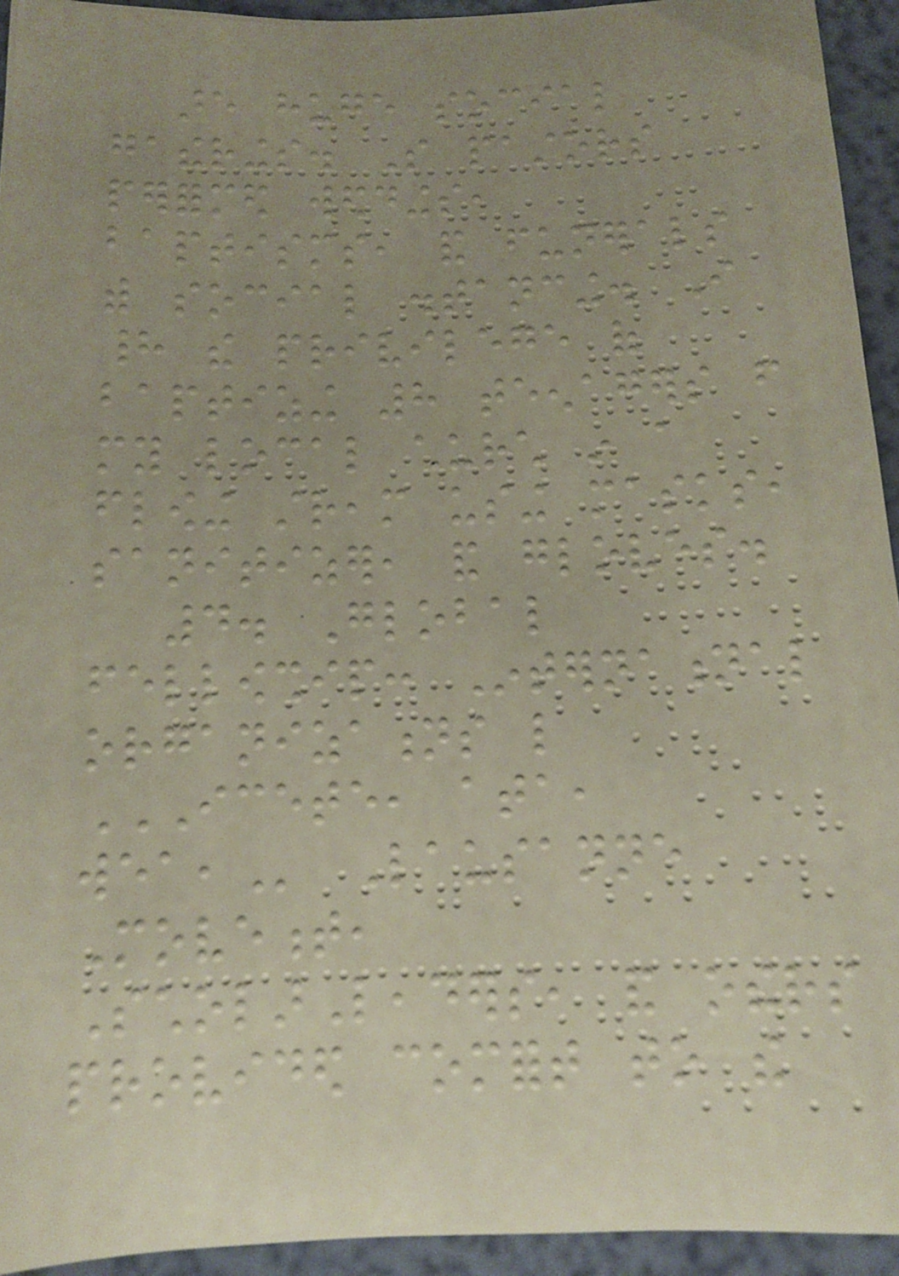are huge social
gatherings. So pastors
performed weddings,
baptisms, and funerals
with social distancing. I
had the privilege of
baptizing 8 teenagers from
my local church in a
flowing stream using masks,
sanitizer, and gloves.
4. Global
fellowship: International
organizations like
ICETE, ATA,
WEA, Lausanne
Movement,
ScholarLeaders, and others
provided comfort to the
